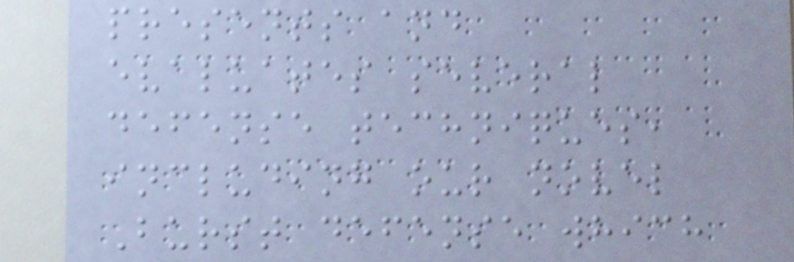presents and
evaluates several
defense techniques,
including our novel
Burst defense which
